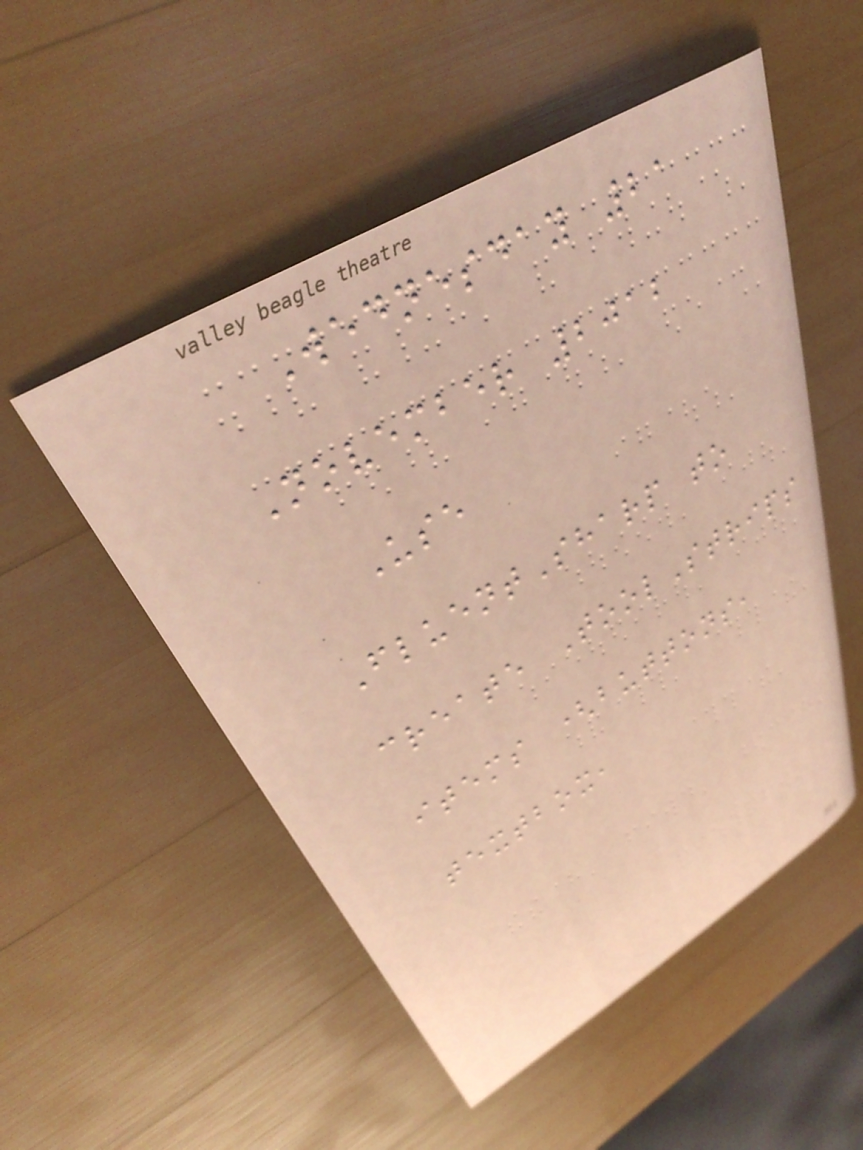Wednesday 21
November 2012
Use
FluentSharp to
create ToolStrips
items (buttons,
textbox,
